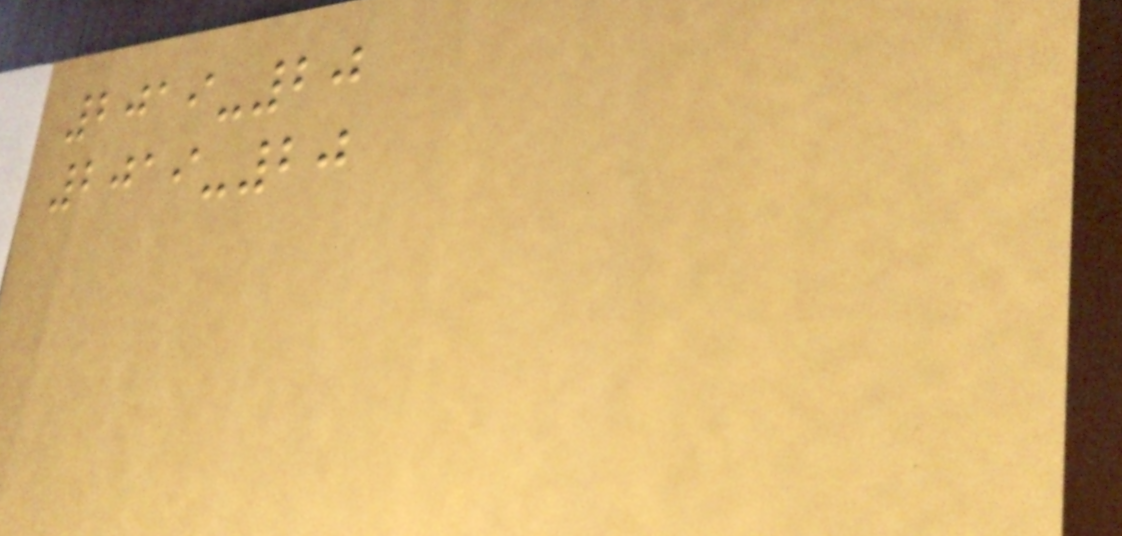2019-20
2019-20
